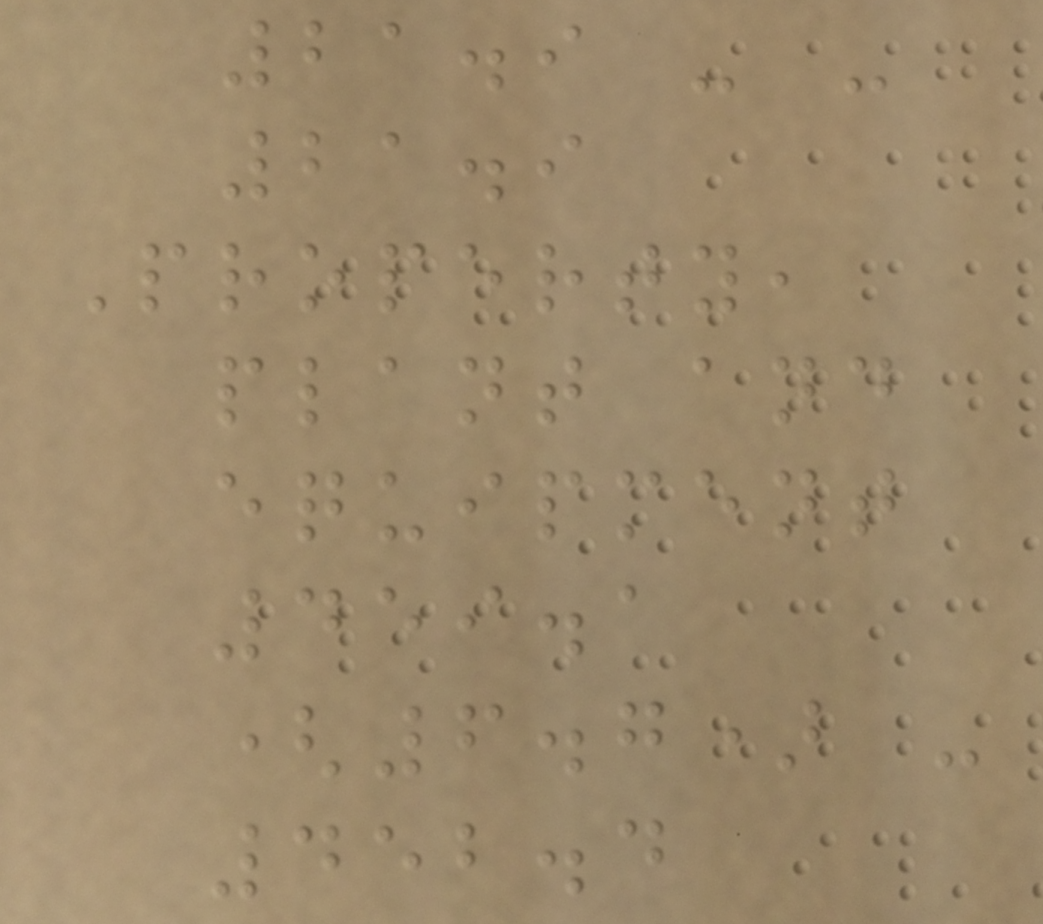21.9 - -
21.9
Property,
plant and
equipment
459.1
(6.7) -
452.4
